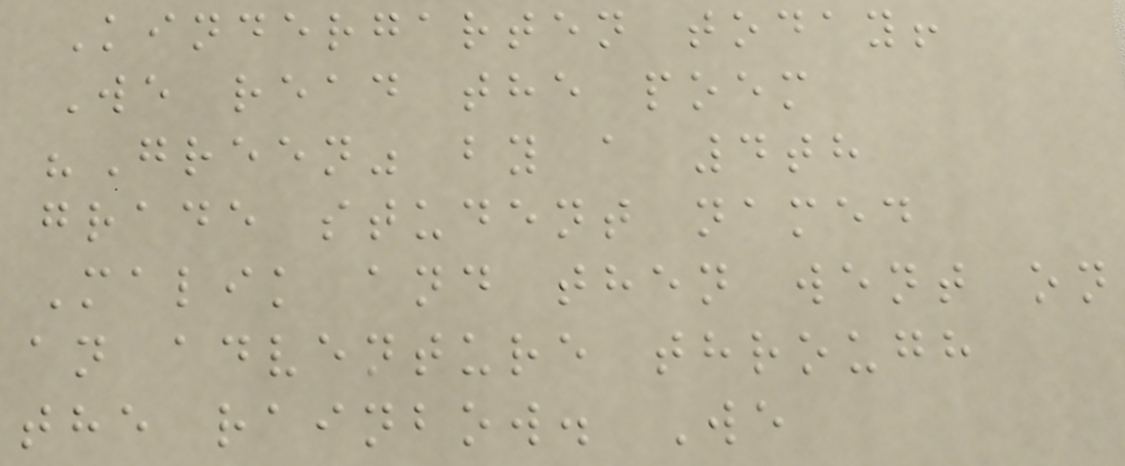Kindergarten today!
We read the poem
"Green" by a 4th
grade student named
Malik and then went on
an adventure through
the rainbow. We
